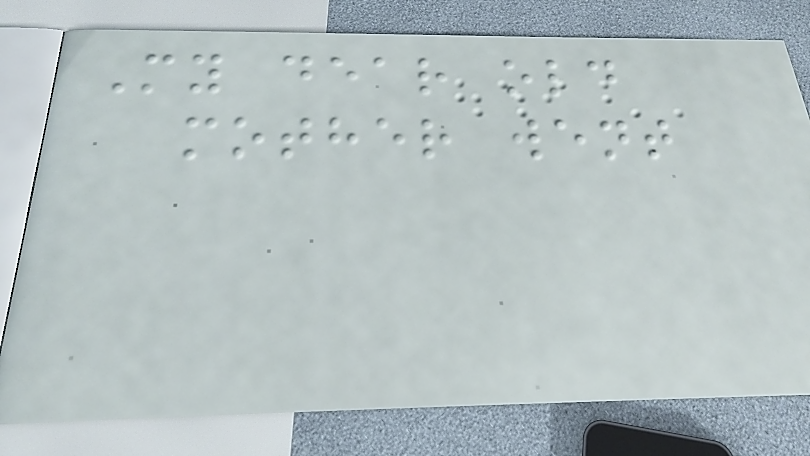My dear old
mother went
